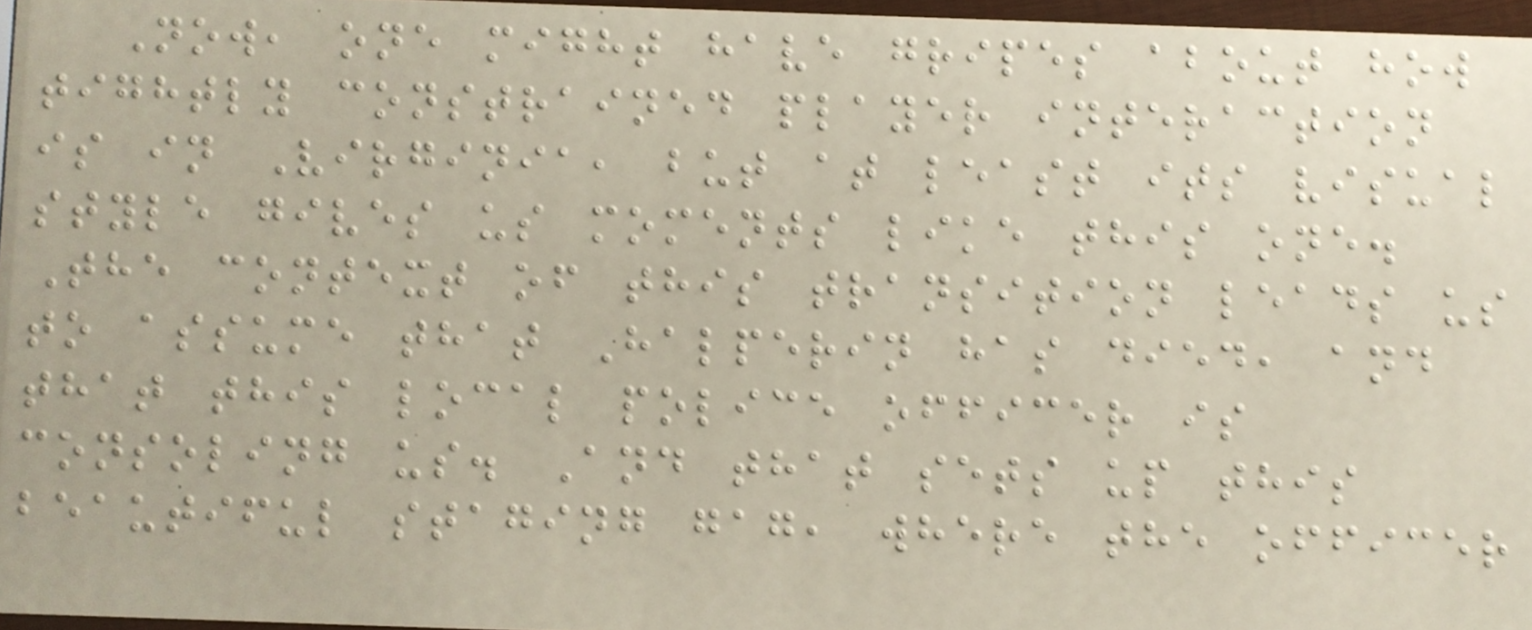Now, one might have gripes about how
tightly constrained player interaction
is in Virginia, but at least its visual
style gives us moments like this one.
The context of this transition leads us
to assume that Halperin has died, and
that this local police officer is
consoling us. And that sets up this
beautiful staging gag, where the officer
